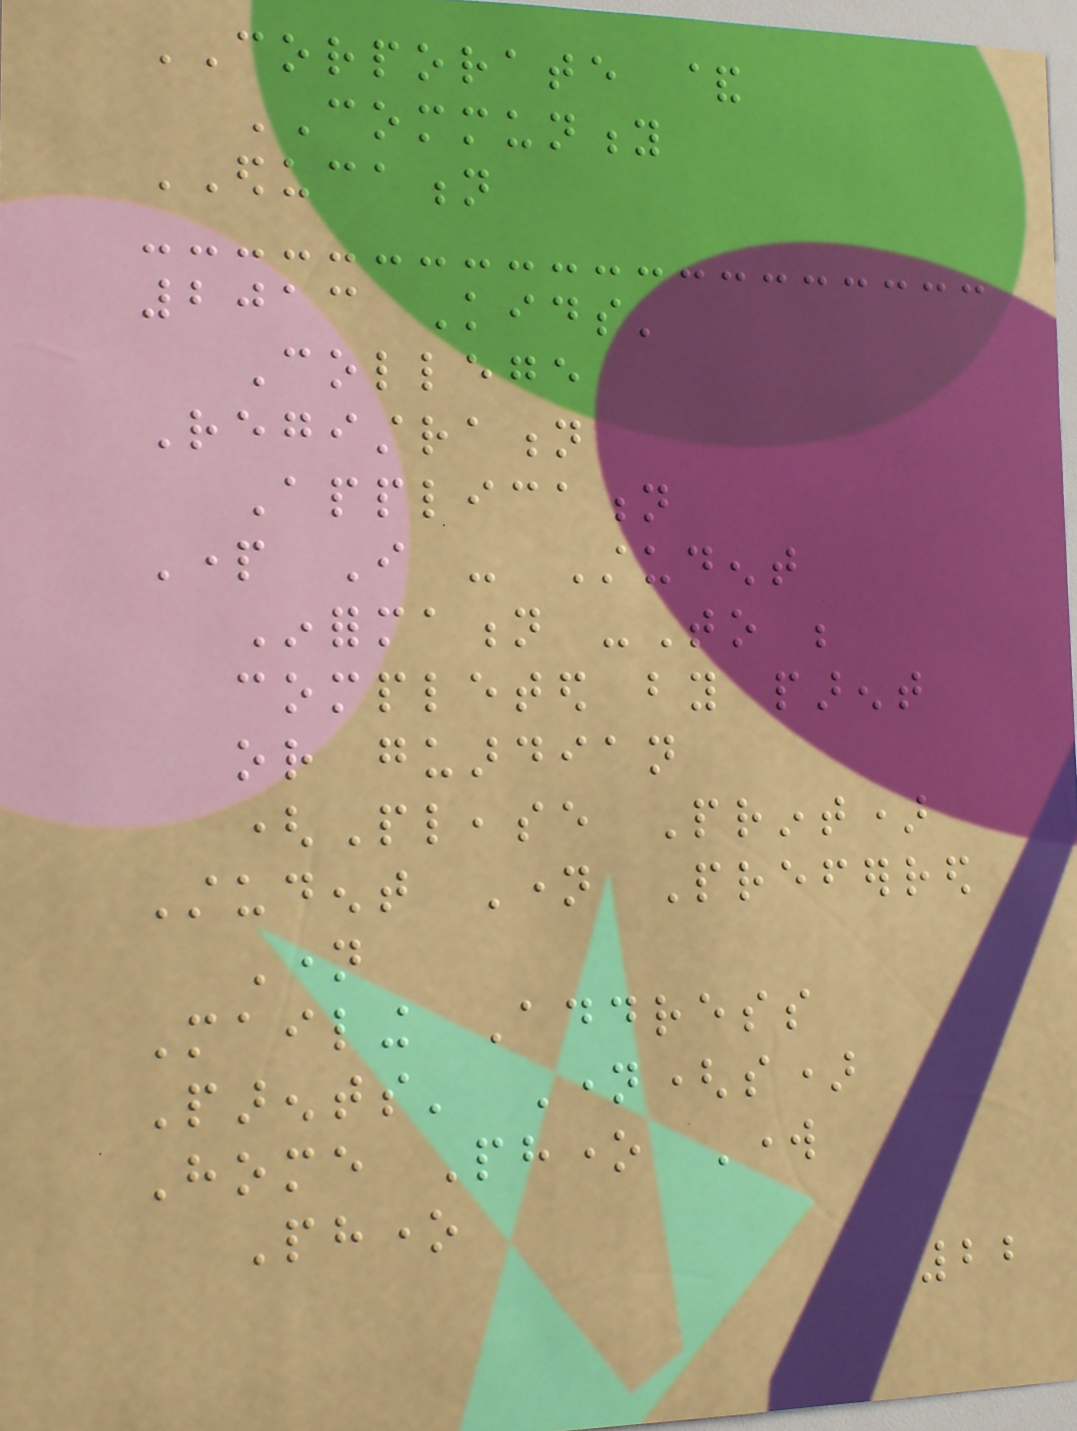CORPORATE &
COMMUNITY
EDUCATION
2013 Kids'
College
Registration
Application
Part I - Student
Information -To be
completed by parent
or guardian
(Please Print)
Student Name Preferred
Name
Mailing Address
Parents' Name(s)
Home Phone Work
Phone
22
